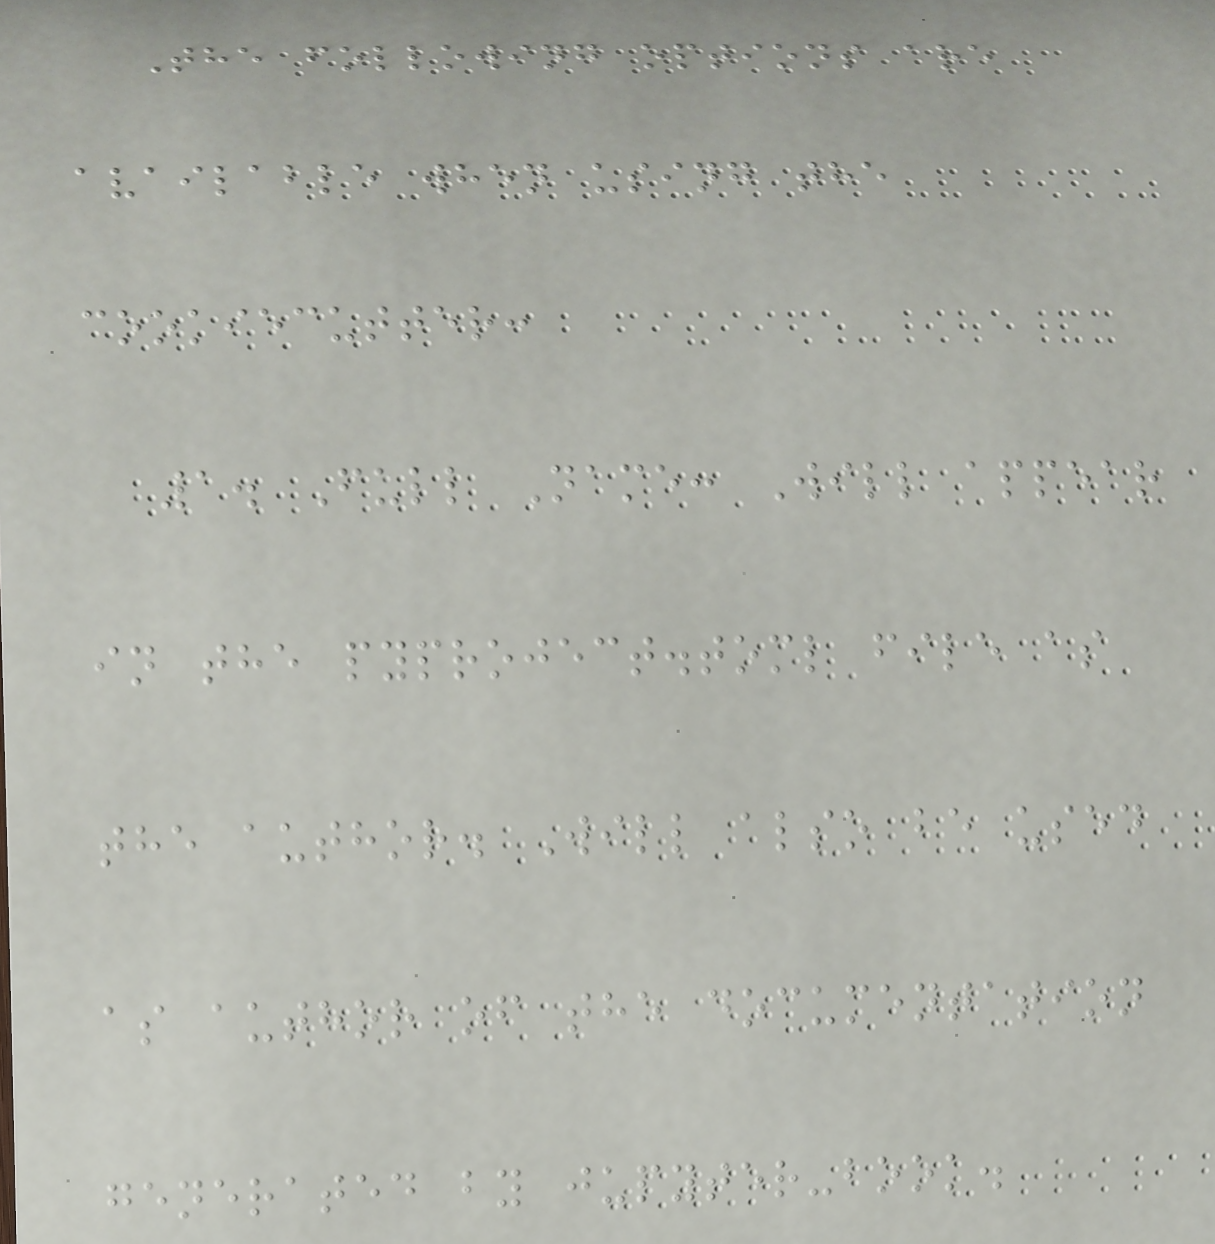The following options are
available when using the
cookiecutter:
1. Full Name: Will appear
in the pyproject.toml file as
the author. Will also be used
as author of the documentation
generated by jupyter-book.
